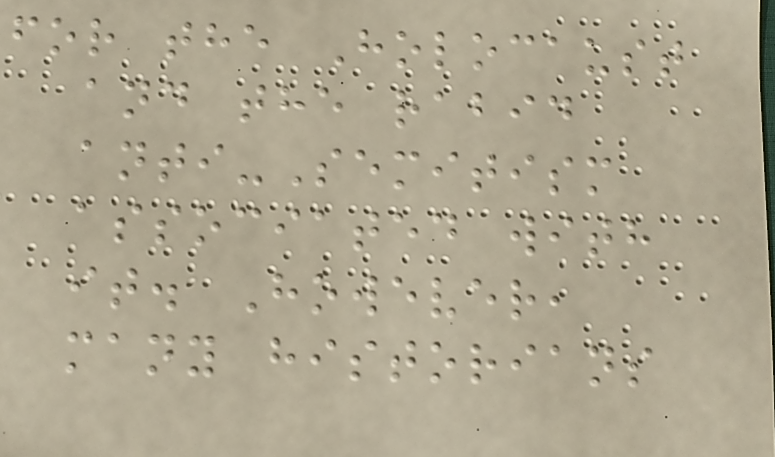for the Holocaust
and the rabid
anti-Semitism
associated with
it. However,
many historians
